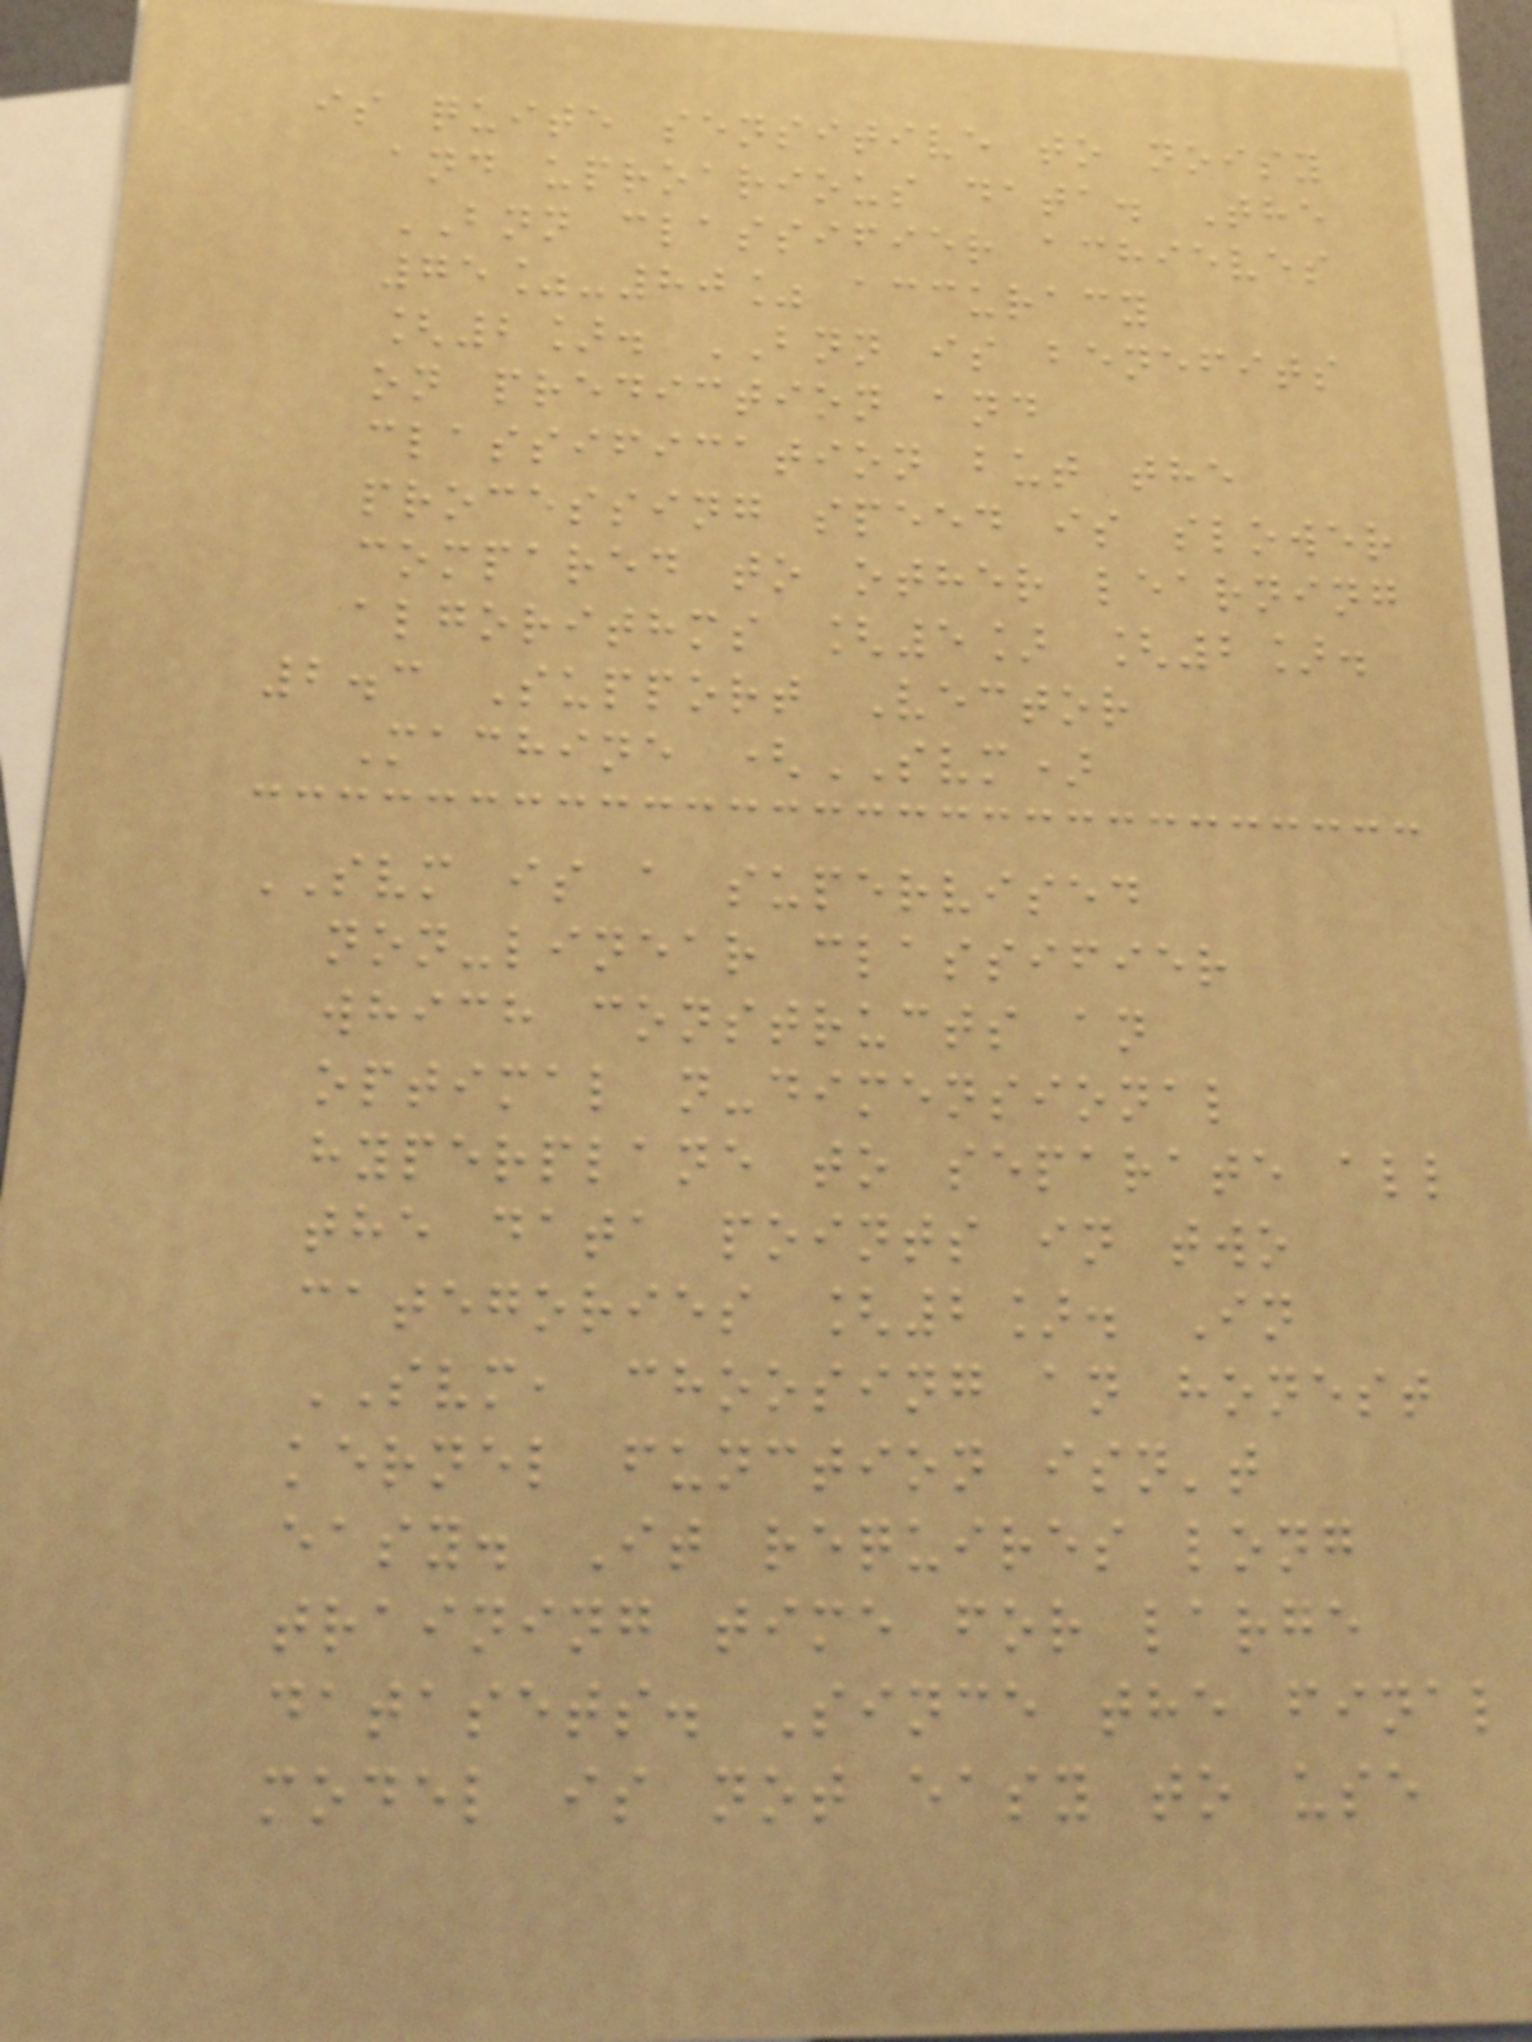is quite sensitive to noisy
and uproarious data. The
BNN classifier achieves
75%-80% accuracy
[2]. BNN is benefits
on prediction and
classification but the
processing speed is slower
compared to other learning
algorithms [5] [2].
2.3 Support Vector
Machine (SVM)
SVM is a supervised
non-linear classifier
which constructs an
optimal n-dimensional
hyperplane to separate all
the data points in two
categories [2]. In
SVM, choosing an honest
kernel function isn't
easy. It requires long
training time for large
datasets. Since the final
model is not easy to use
